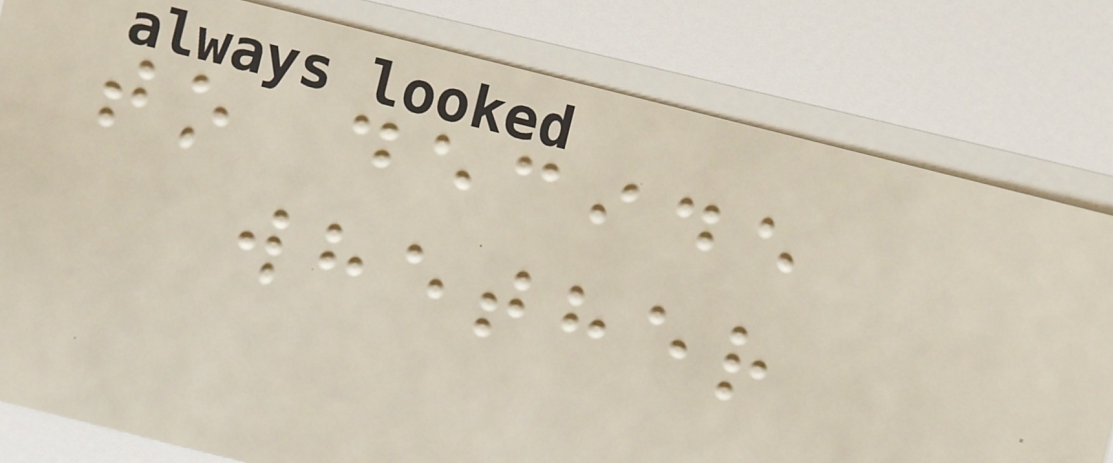to decide
whether
